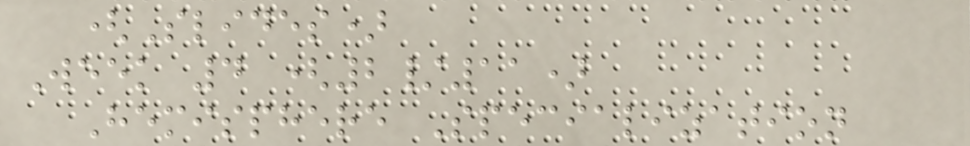(Slides)
Week 4 (2/11)
Hemisphere Specialization
